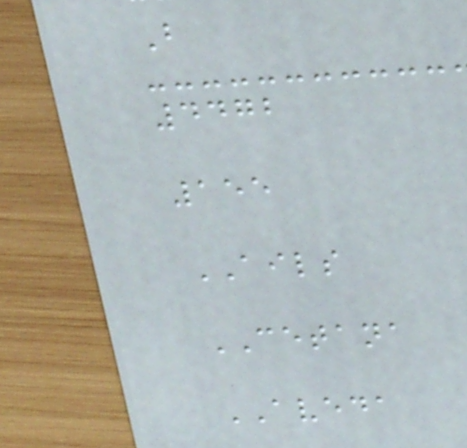B
4472
155
AILS
CETANA
AVEDA
